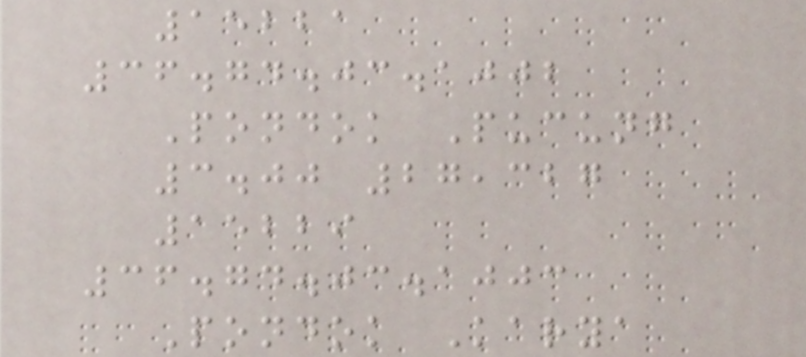15221
36.74.03.1002
Pondok Pucung
3.00 27,327
15229
36.74.03.1003
Pondok Karya
